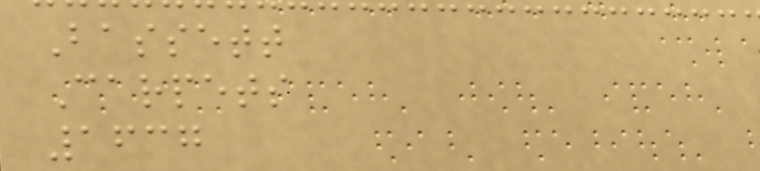Bassett
Carpets
1637
